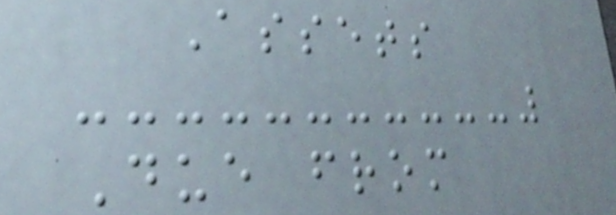Assets
Due from
